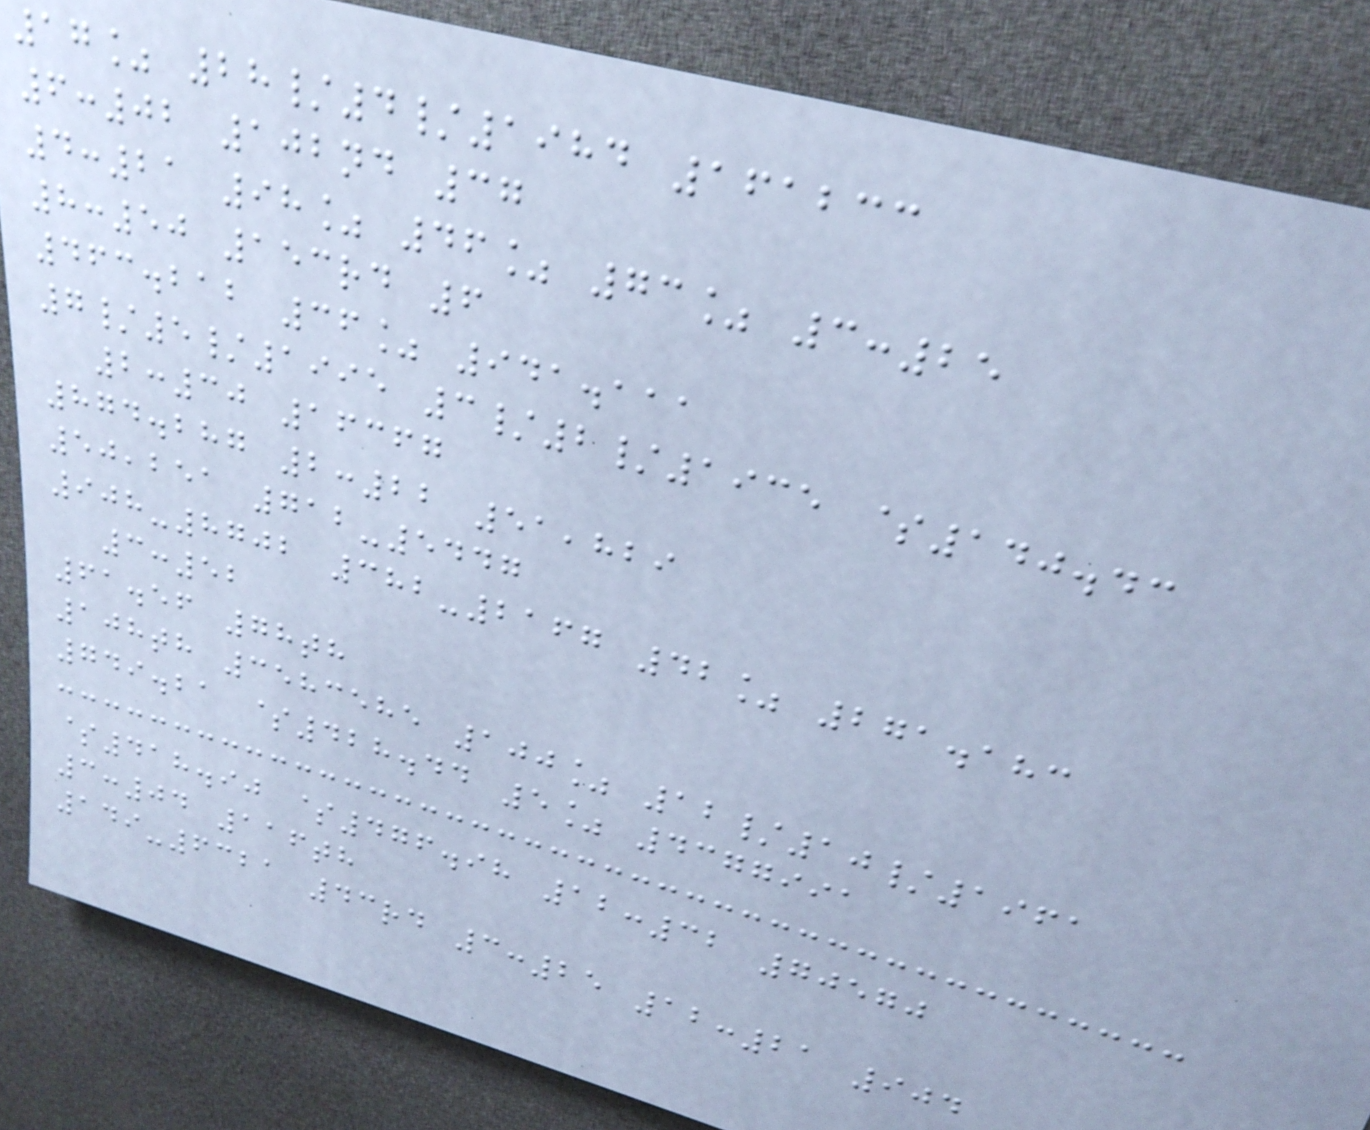17% 28/4/1984 161233
6:02 102nd 37
4:21 98% 46% 73% 3:25
8:50 153rd 6
463.212 36% 941.111
7/5/1995 3/2/1935 $140.43
2:30 16367
874.287 2:22 51,829
50,251 712-5447
908-8702 382-2167 42% 271.183
3:52
61.56 78th
108th 3583585 100% 12/10/1961
749.21 $428.44 5% 4377991
$418.90 $476.98 12:32 70570
3:04 116th
149-6321 43rd 3:25 12:21 904
